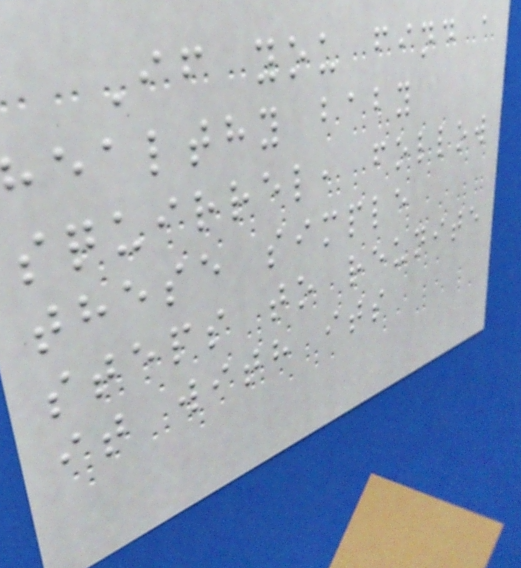If you find a
healthy baby
squirrel, follow
these simple
steps to reunite
it with its
